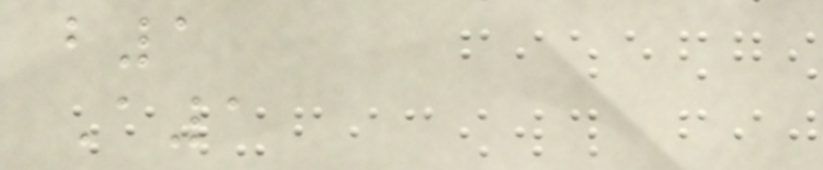b1
A1
